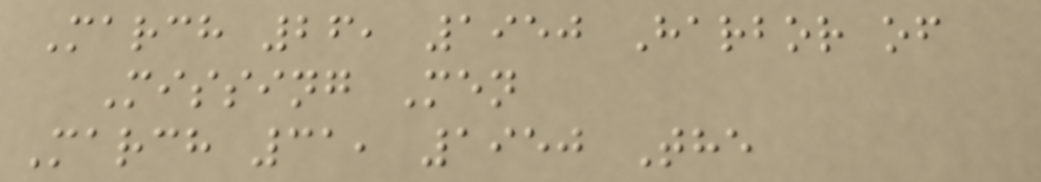March 26, 1950 Harbor of
Missing Men
March 31, 1950 The
